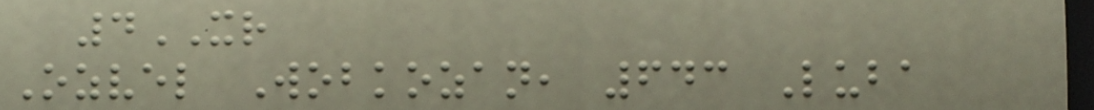4XR
Ozvel Wobkozan, 643 Luba
